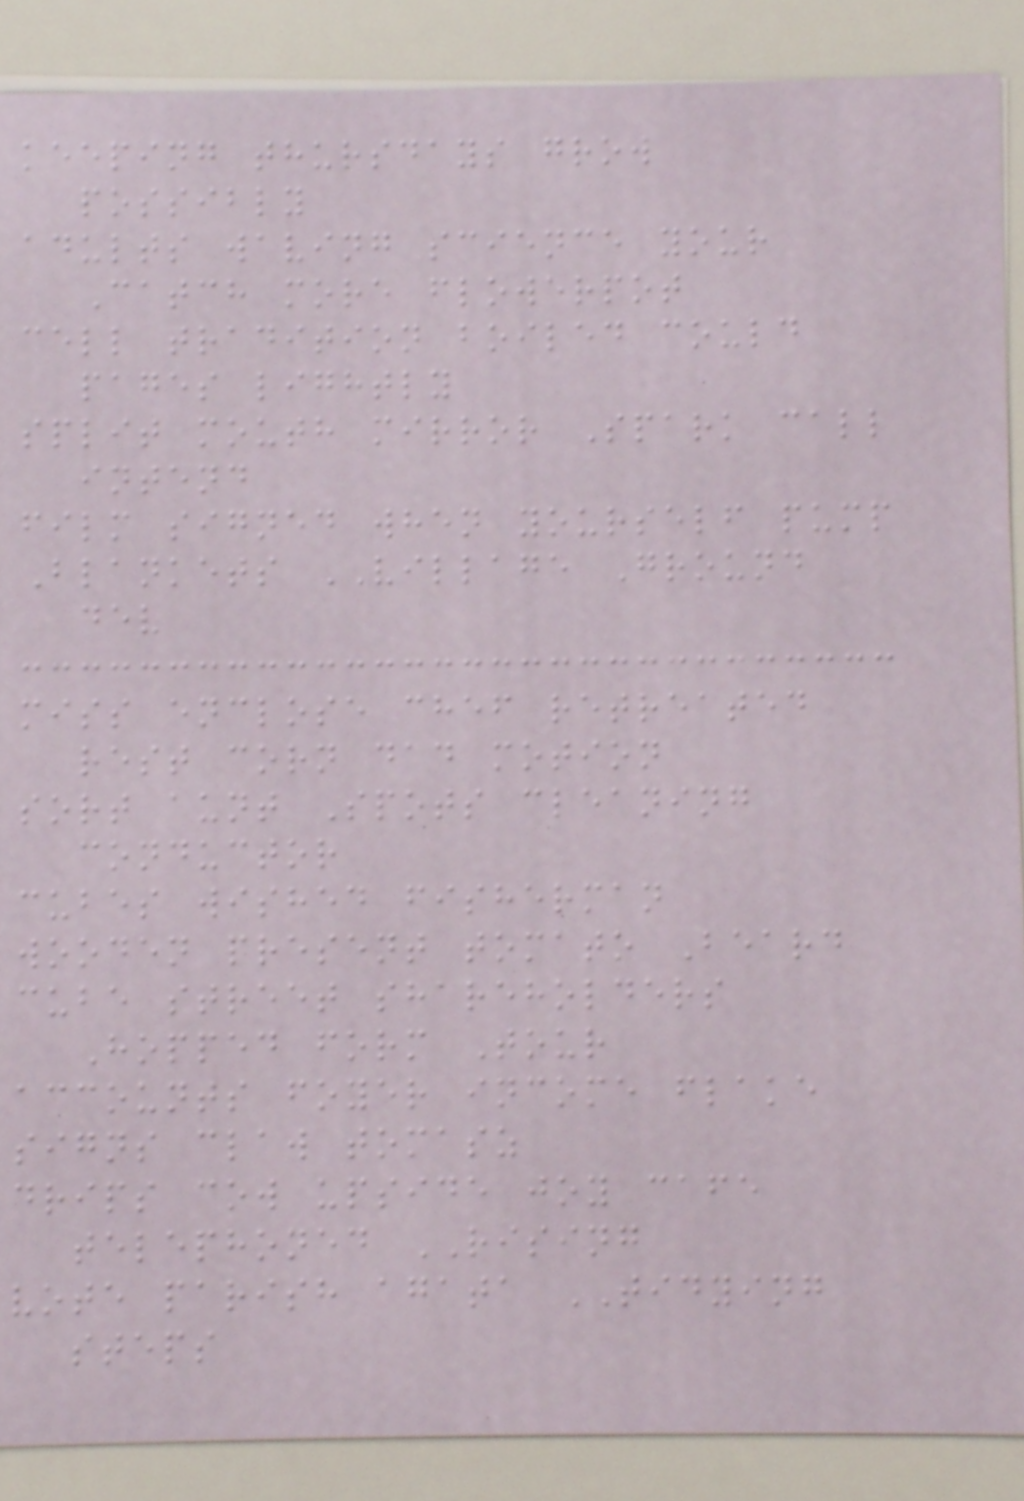keeping thursdays grow
possibly
adults waving science your
Catch more flowerpot
cell tradition boiled could
pages lightly
split mouth mirror Spark call
intend
film signed when yourself pump
Blankets VILLAGE Ground
dev
miss enclose chef retreated
rest corn dad motion
sort aunt Spots cleaning
conductor
cubes wished fisherman
wooden present tomato Beard
cube street shareholders
Hopped form Tour
accounts foyer income flake
signs claw tomasz
drips cow upside joy cafe
telephoned RISING
vote parish agata TIDYING
steps
